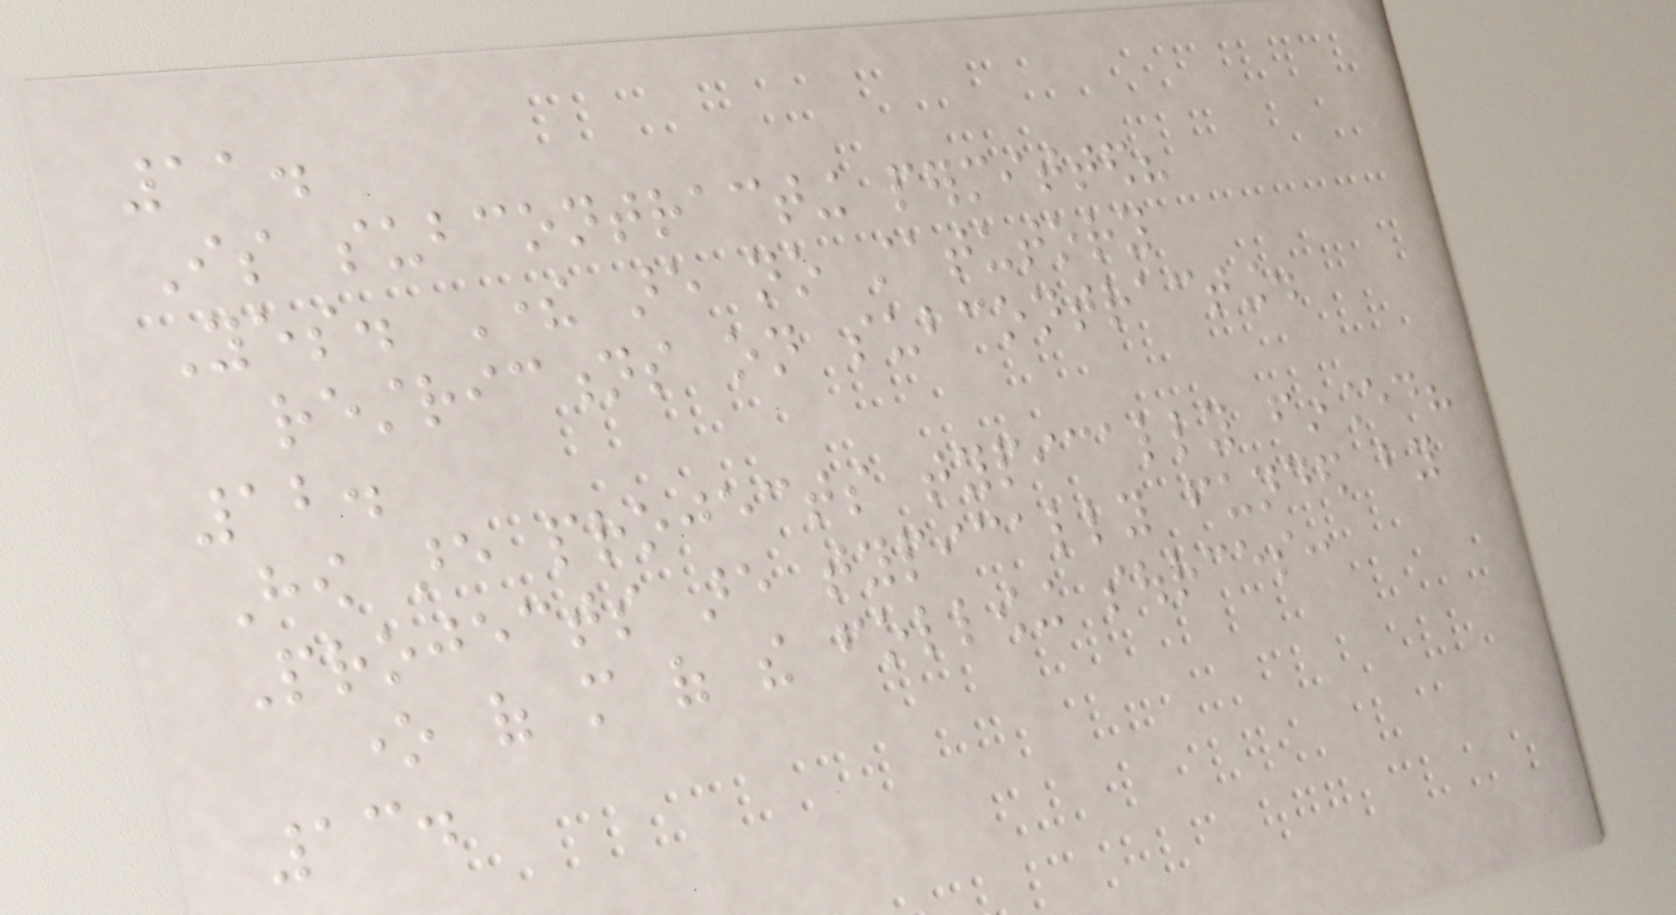11.
Is subcontracting permitted?
Yes. There are no statutory
restrictions on subcontracting.
12.
How are projects typically financed?
Projects are typically funded by
one of more of the following sources:
13.
